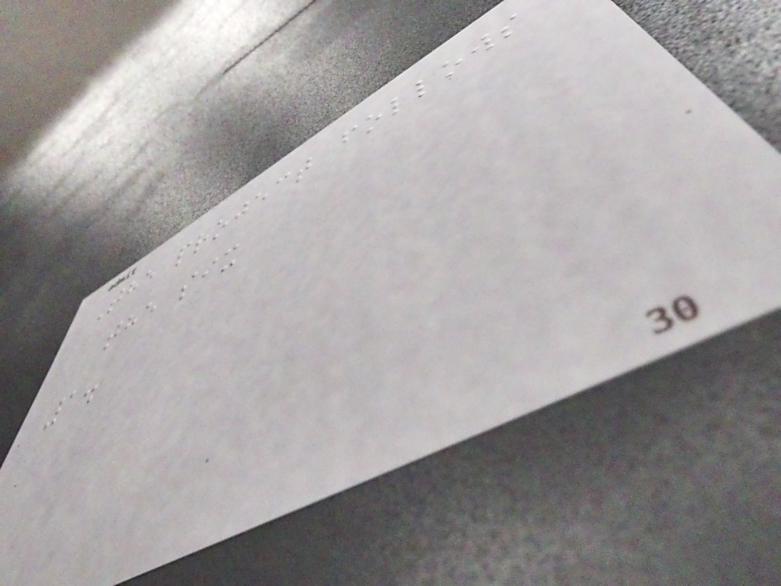The project follows
the six
1.
